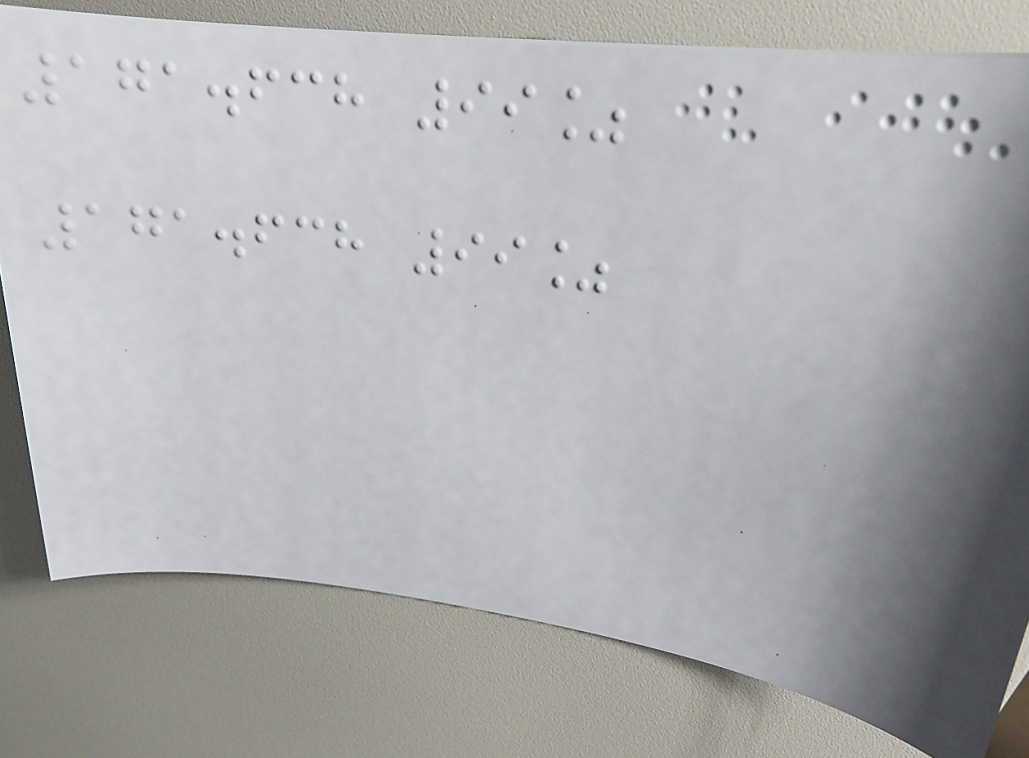171.638 99%
171.638 99%
